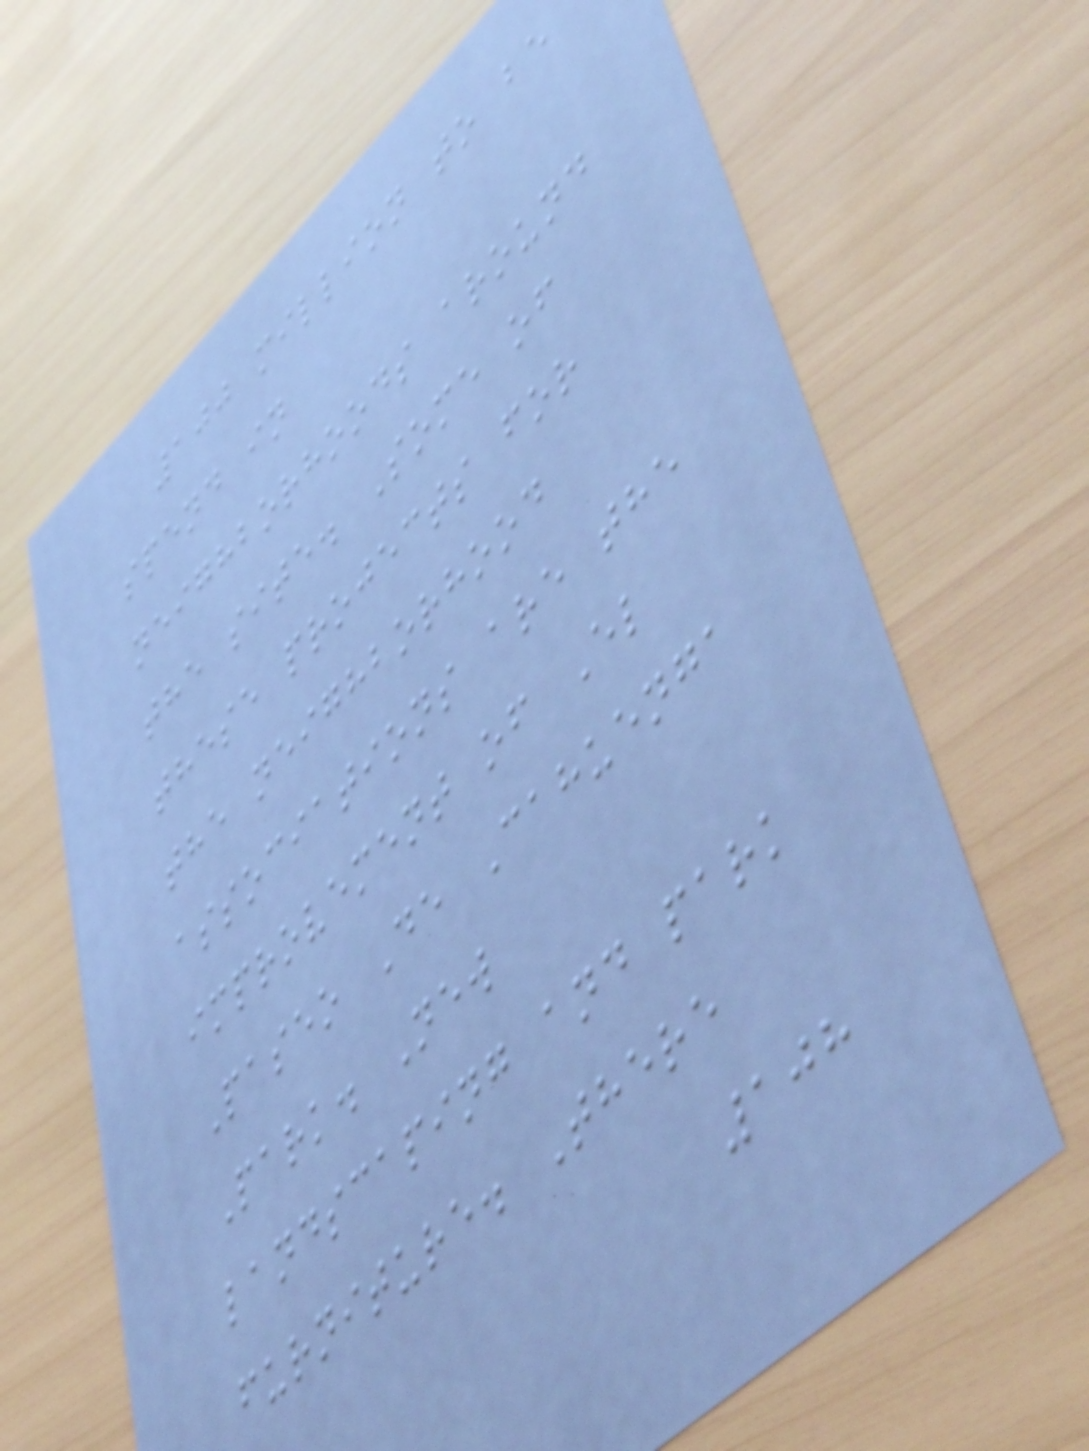100 million to be
spend in
neighborhoods around
the site. Some of
these projects for
the neighborhood
associations are the
improvement of El
Paseo De Cahuenga
Park. New
landscaping and park
furniture. There
108
